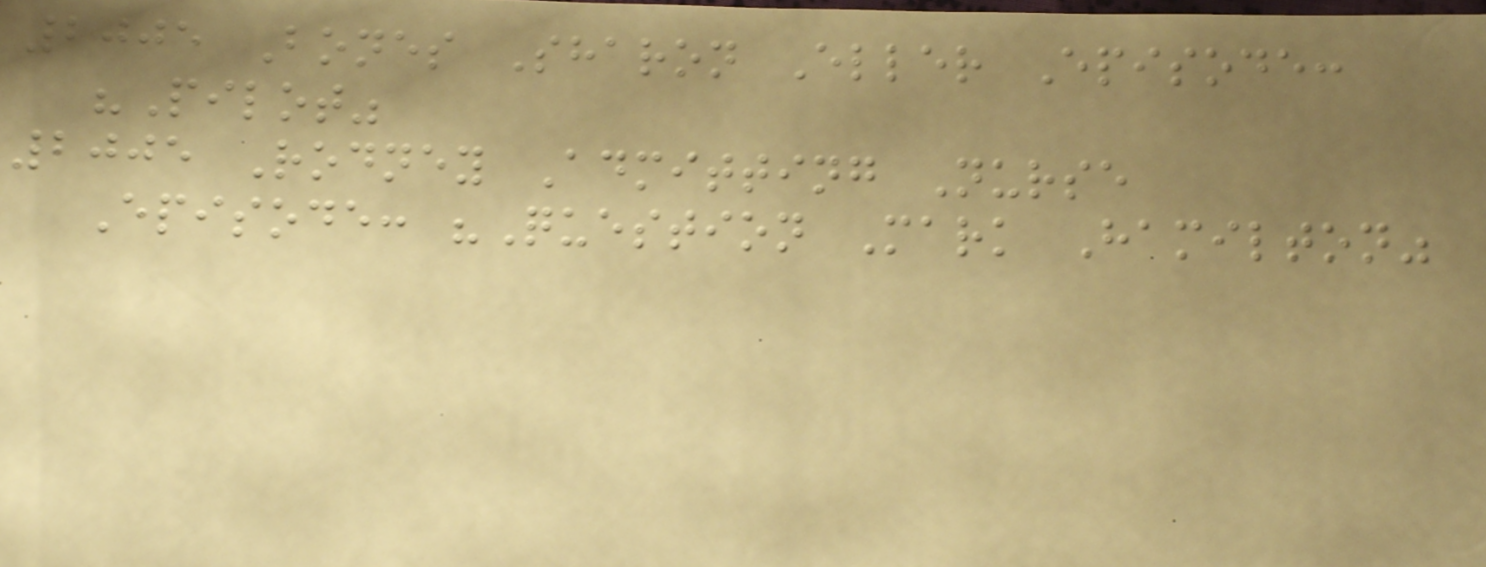2005 Bones Sharon Eller Episode:
"Pilot"
2005 Rodney Admitting Nurse
Episode: "Question Mark Hamilton"
